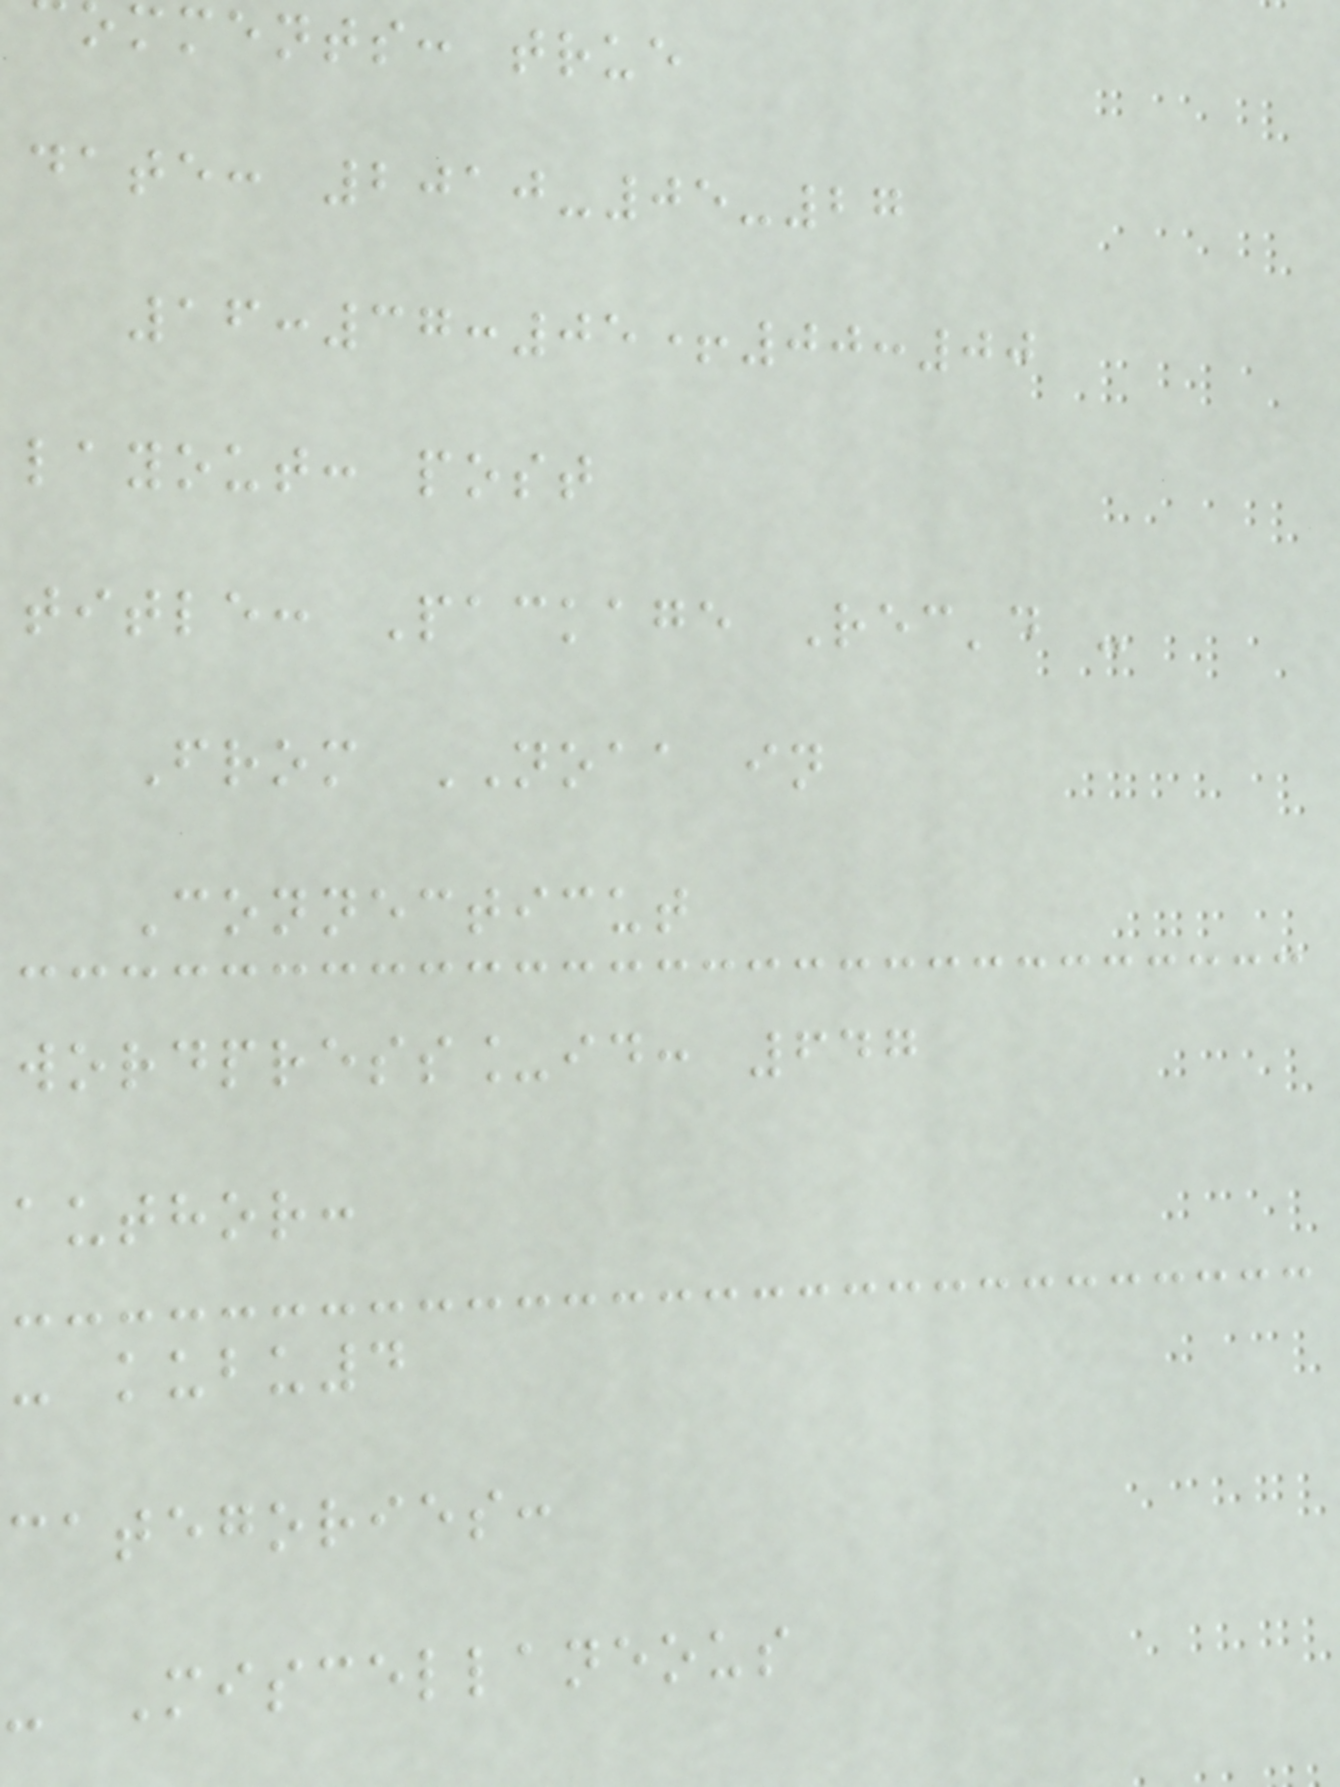mments: true
date: 2010-05-27
16:37:05+00:00
layout: post
title: Package Rec'd -
From NOAA in
Connecticut
wordpress_id: 647
author:
- kubu4
categories:
- Miscellaneous
